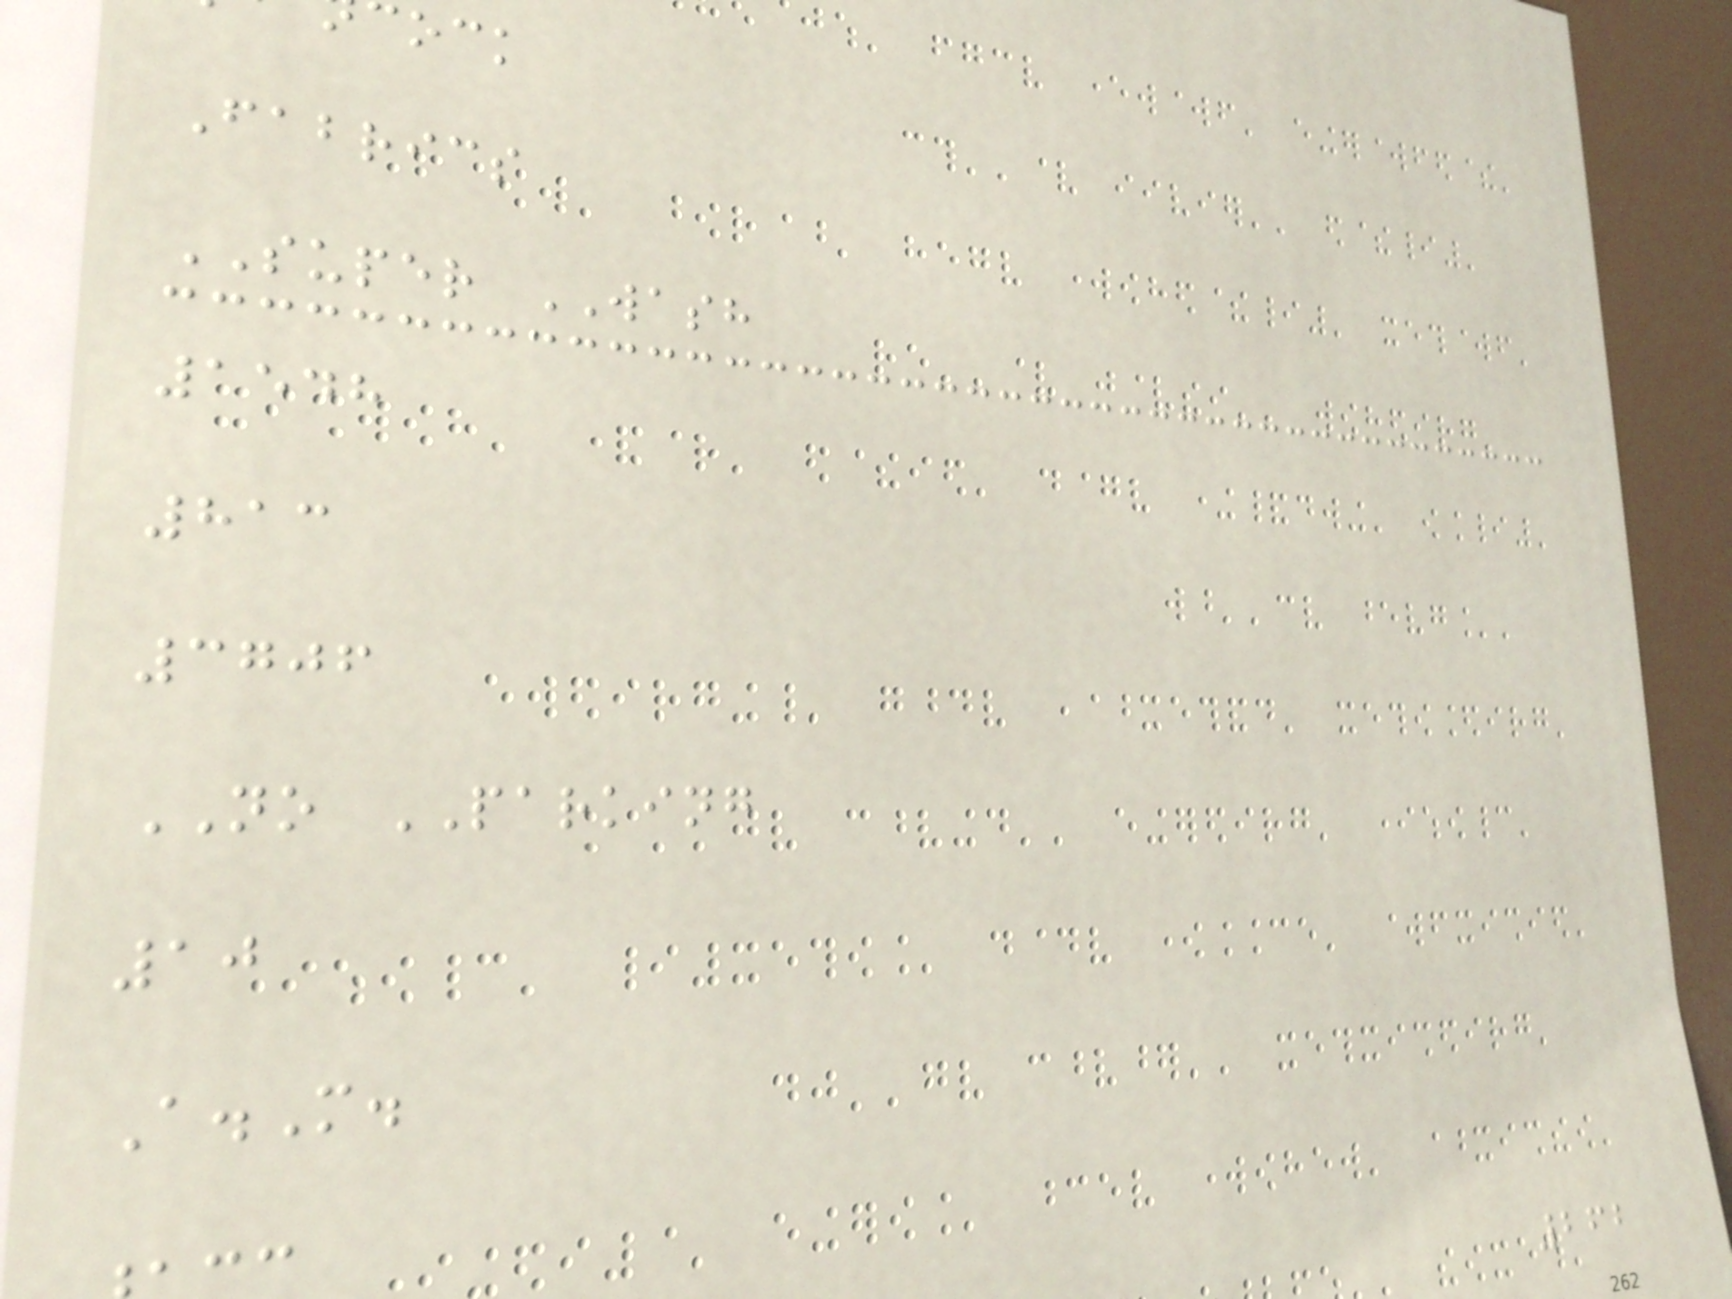Fabrics
SUPER WASH
1548
813
3706
NO PARKING
10
A.M.
262
